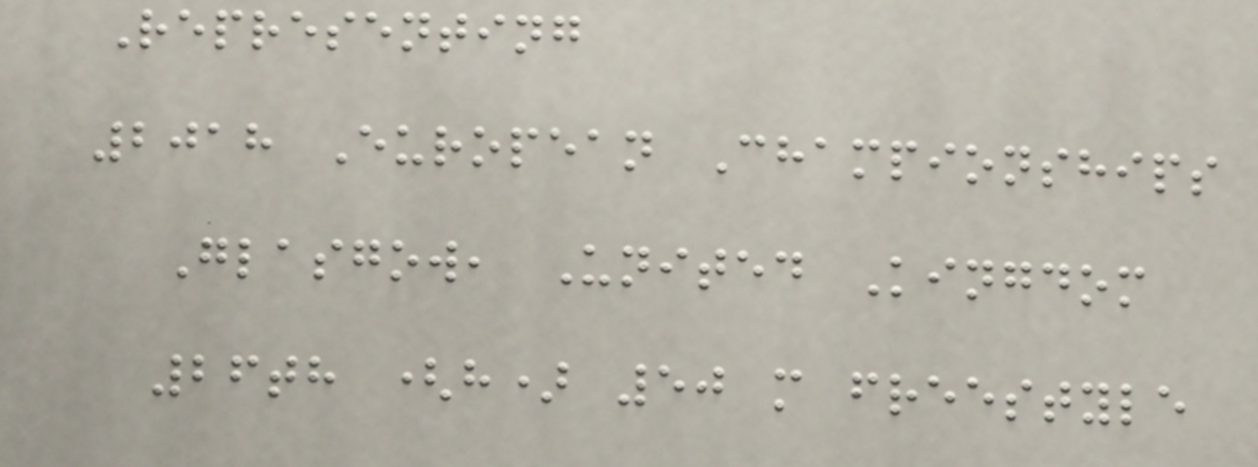Representing
2018 European Championships
Glasgow, United Kingdom
26th (h) 50 m freestyle
